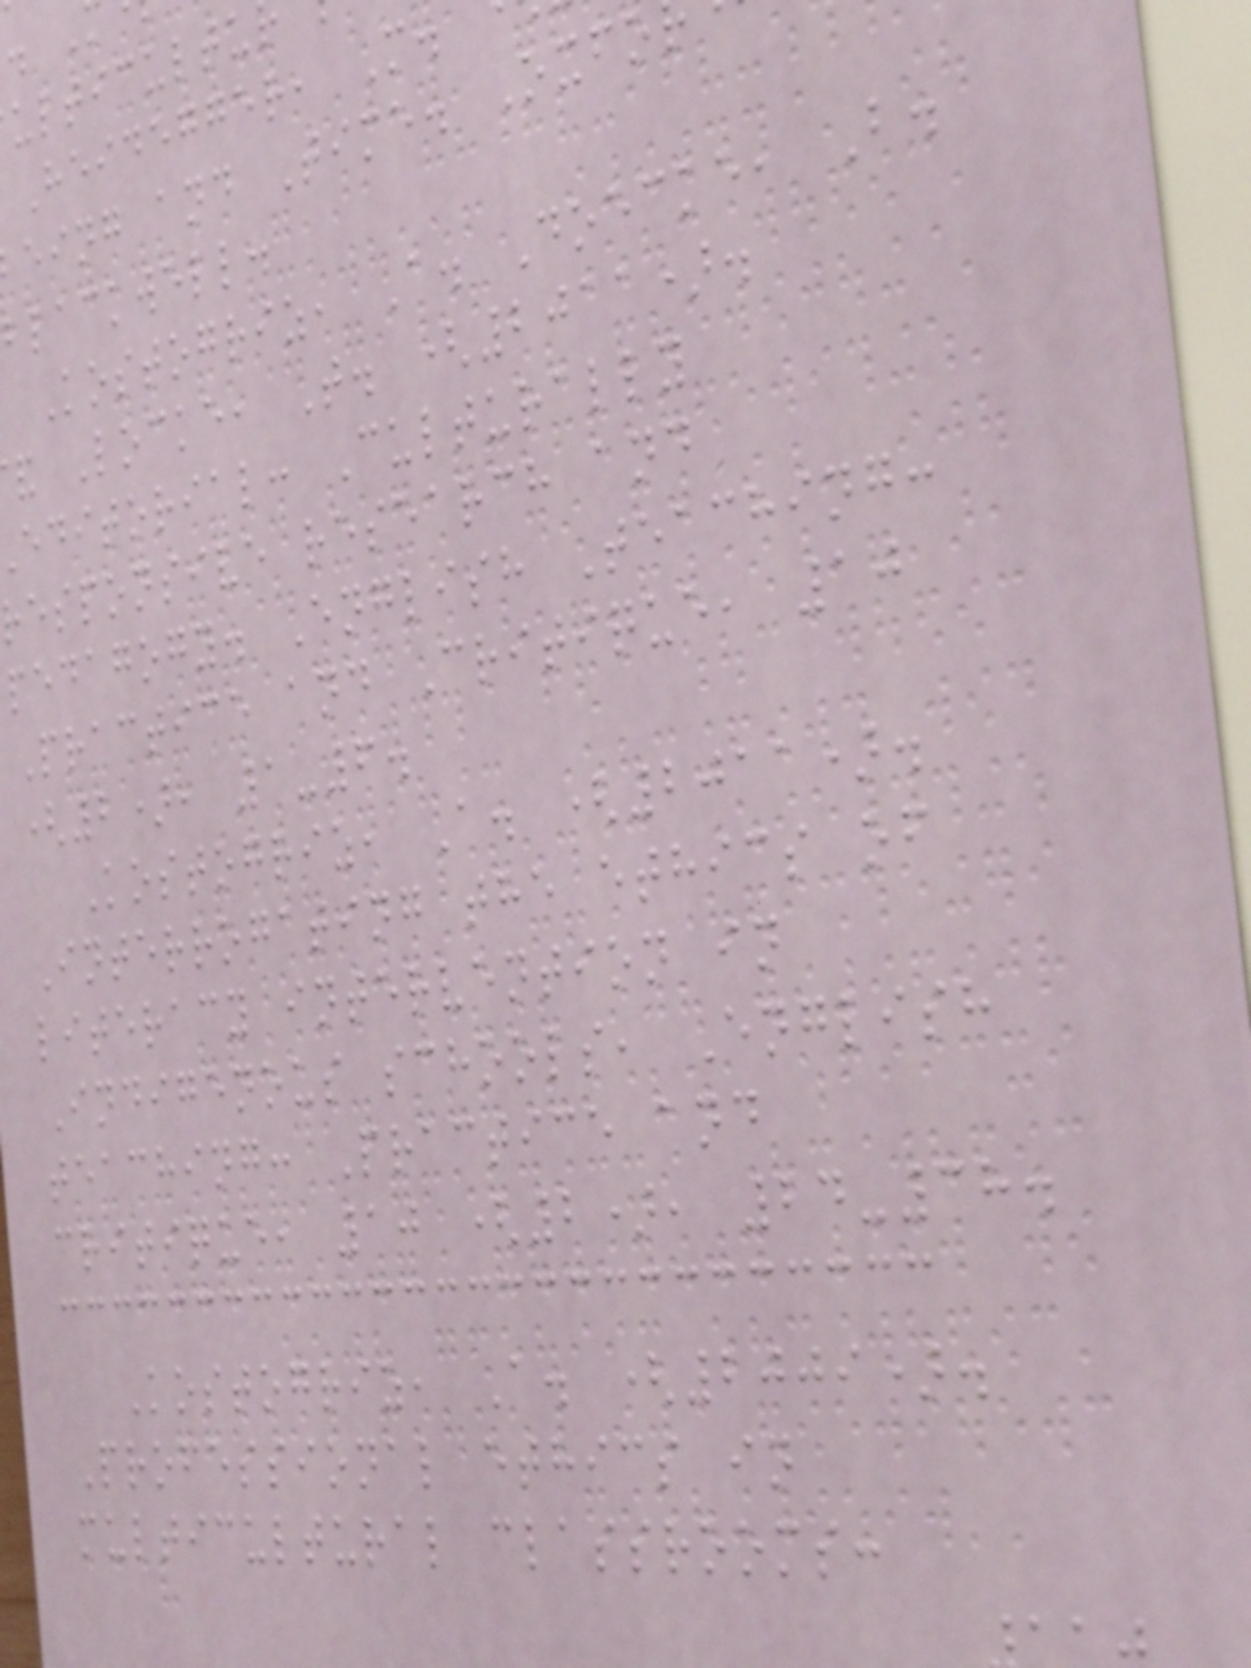Heidegger, M.
eing and Time. Oxfo
blackwell.
Kostogriz, A. Doecke, B.
Locke, T. (2011).
editorial: Culturally
responsive research and
pedagogy. English Teaching:
Practice and Critique, 10
(2), 1-6.
Kostogriz, A. (2011).
Interrogating the ethics of
literacy intervention in
Indigenous schools, English
teaching: Practice and
critique, 10 (2), 24-38.
Kostogriz, A. (2009).
Professional ethics in
multicultural classrooms:
